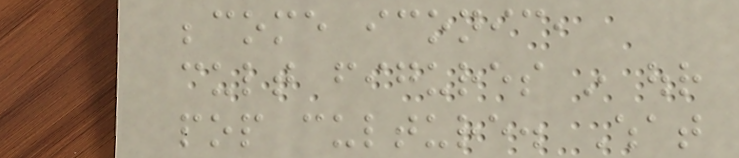become iconic,
cult figures in our
pop culture. What
